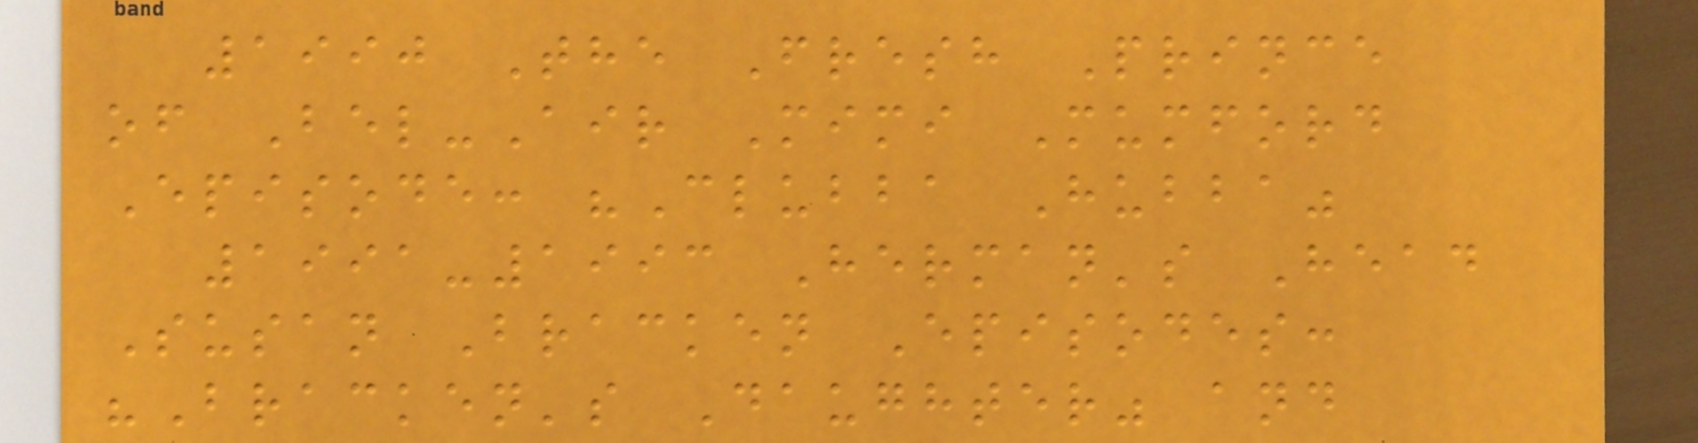1990 The Fresh Prince
of Bel-Air Mimi Mumford
Episode: "Clubba Hubba"
1991-1993 Herman's Head
Susan Bracken Episodes:
"Bracken's Daughter" and
